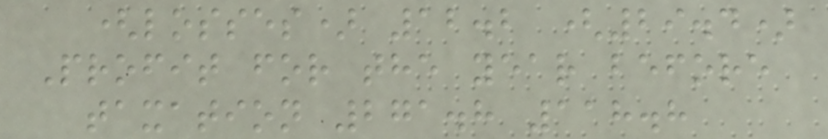(losses) 12.2 (29.4)
Profit for the year before
taxation 271.8 118.8
